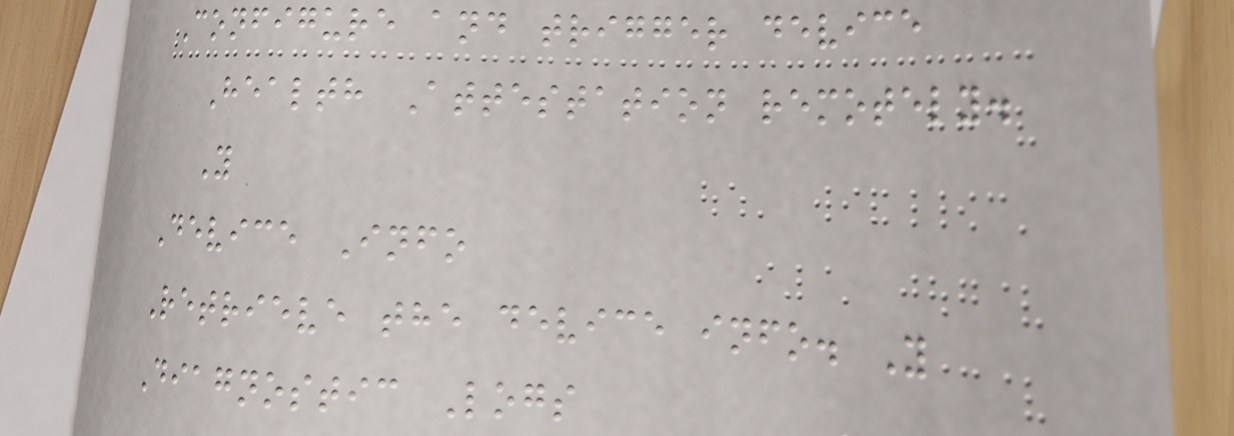Configure and trigger device
Health Attestation remotely.
Y
Device Info
Retrieve the device info. Y
Diagnostic Logs
